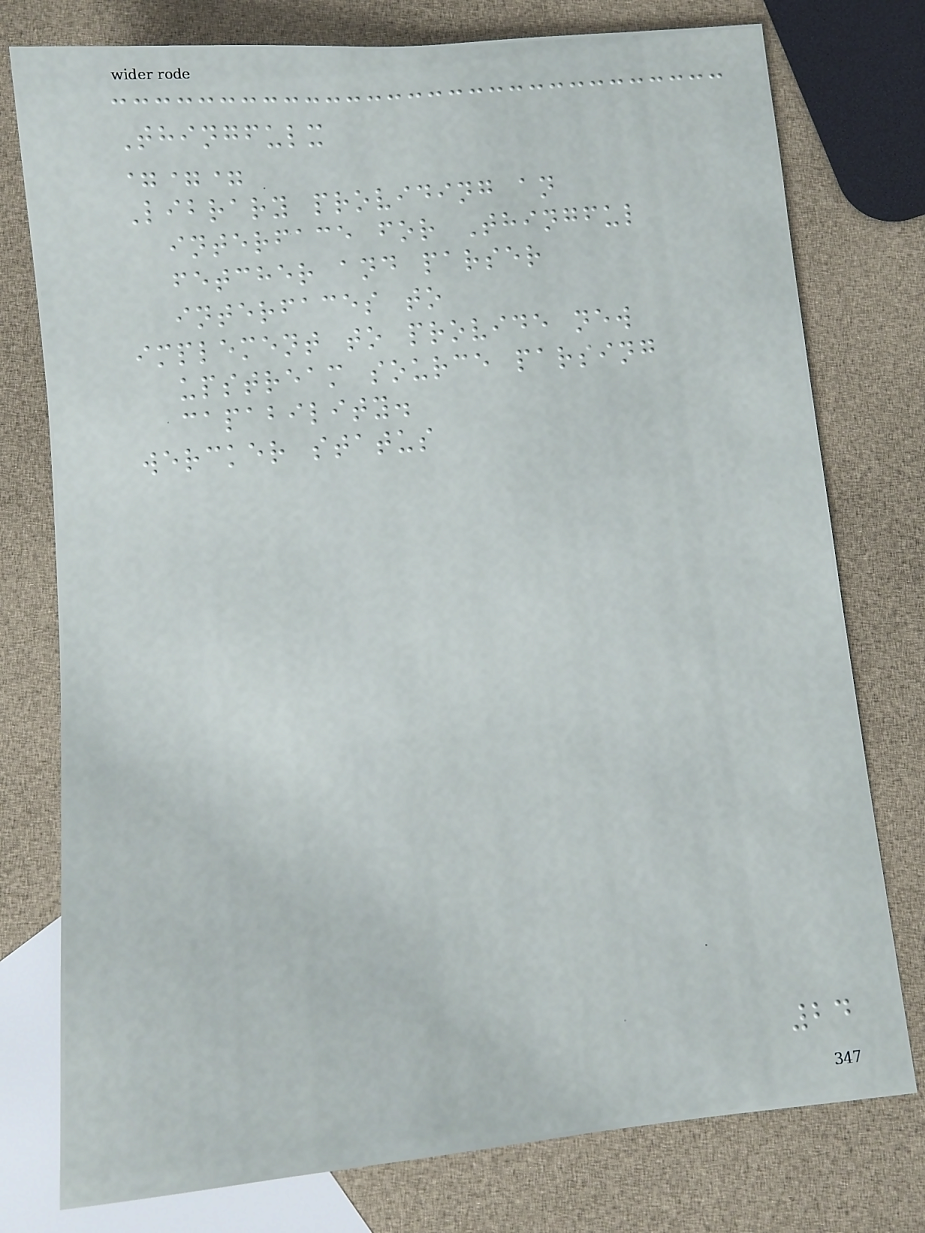Thingfulx
===
Library providing an
interface for Thingful
fetcher and parser
interfaces to
implement to provide new
upstream source parsing
capability.
wercker status
24
